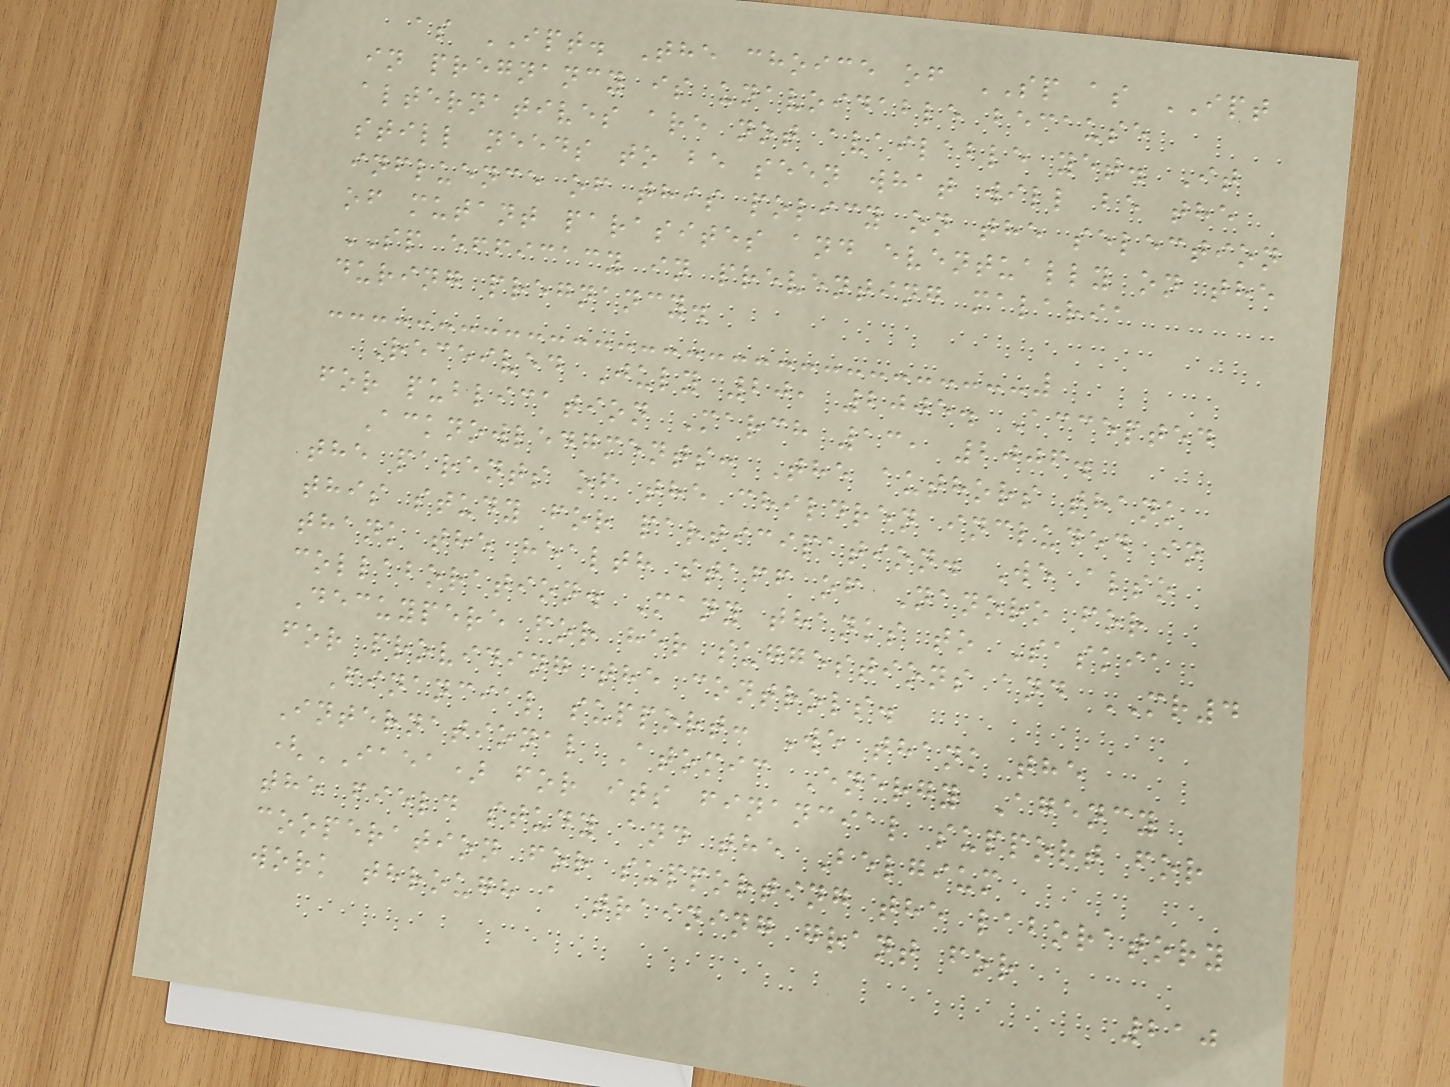as IPT. The choice of SP as IPT
in pregnancy is unavoidable because
alternatives are not available yet. It
still needs to be seen what will be the
influence of this policy on the selection
of mutant parasites and eventually on the
SP efficacy in preventing malaria
during pregnancy.
Received July 20, 2005. Accepted
for publication March 13, 2006.
Acknowledgments: The authors thank
the parents of the children included in
this study for participation. We also
thank the health staff of Nanoro for
collaboration. Many thanks to Saskia
Decuypere for her suggestions and MR4
for providing the controls.
Financial support: We thank the
International Atomic Energy Agency
(IAEA) for its financial support for
the field study and the Belgium
cooperation for supporting the laboratory
work through a training grant for
210
